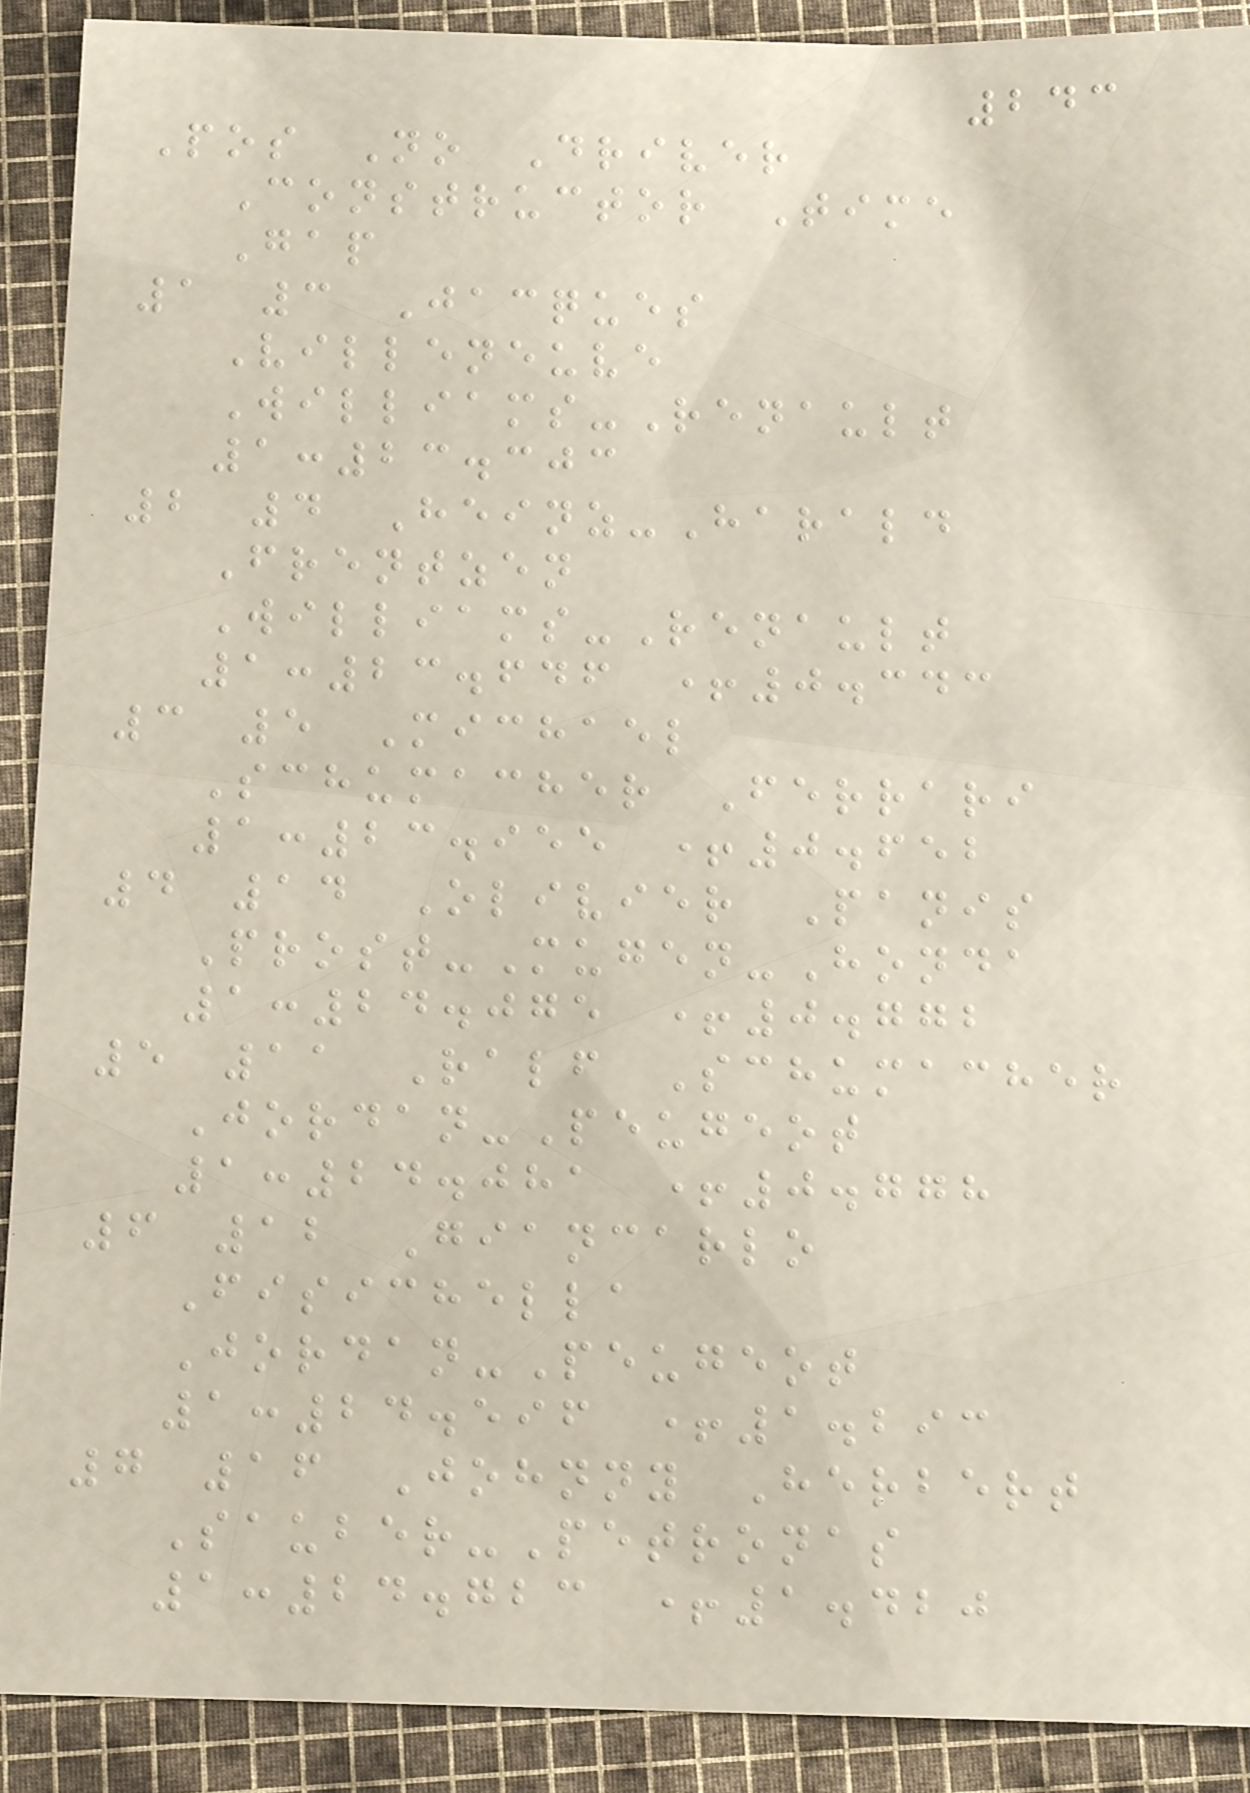243
Pos No Driver
Constructor Time
Gap
1 3 Jacques
Villeneuve
Williams-Renault
1:23.303
2 4 Heinz-Harald
Frentzen
Williams-Renault
1:23.646 +0.343
3 5 Michael
Schumacher Ferrari
1:23.955 +0.652
4 14 Olivier Panis
Prost-Mugen-Honda
1:24.075 +0.772
5 11 Ralf Schumacher
Jordan-Peugeot
1:24.081 +0.778
6 12 Giancarlo
Fisichella
Jordan-Peugeot
1:24.596 +1.293
7 16 Johnny Herbert
Sauber-Petronas
1:24.723 +1.420
